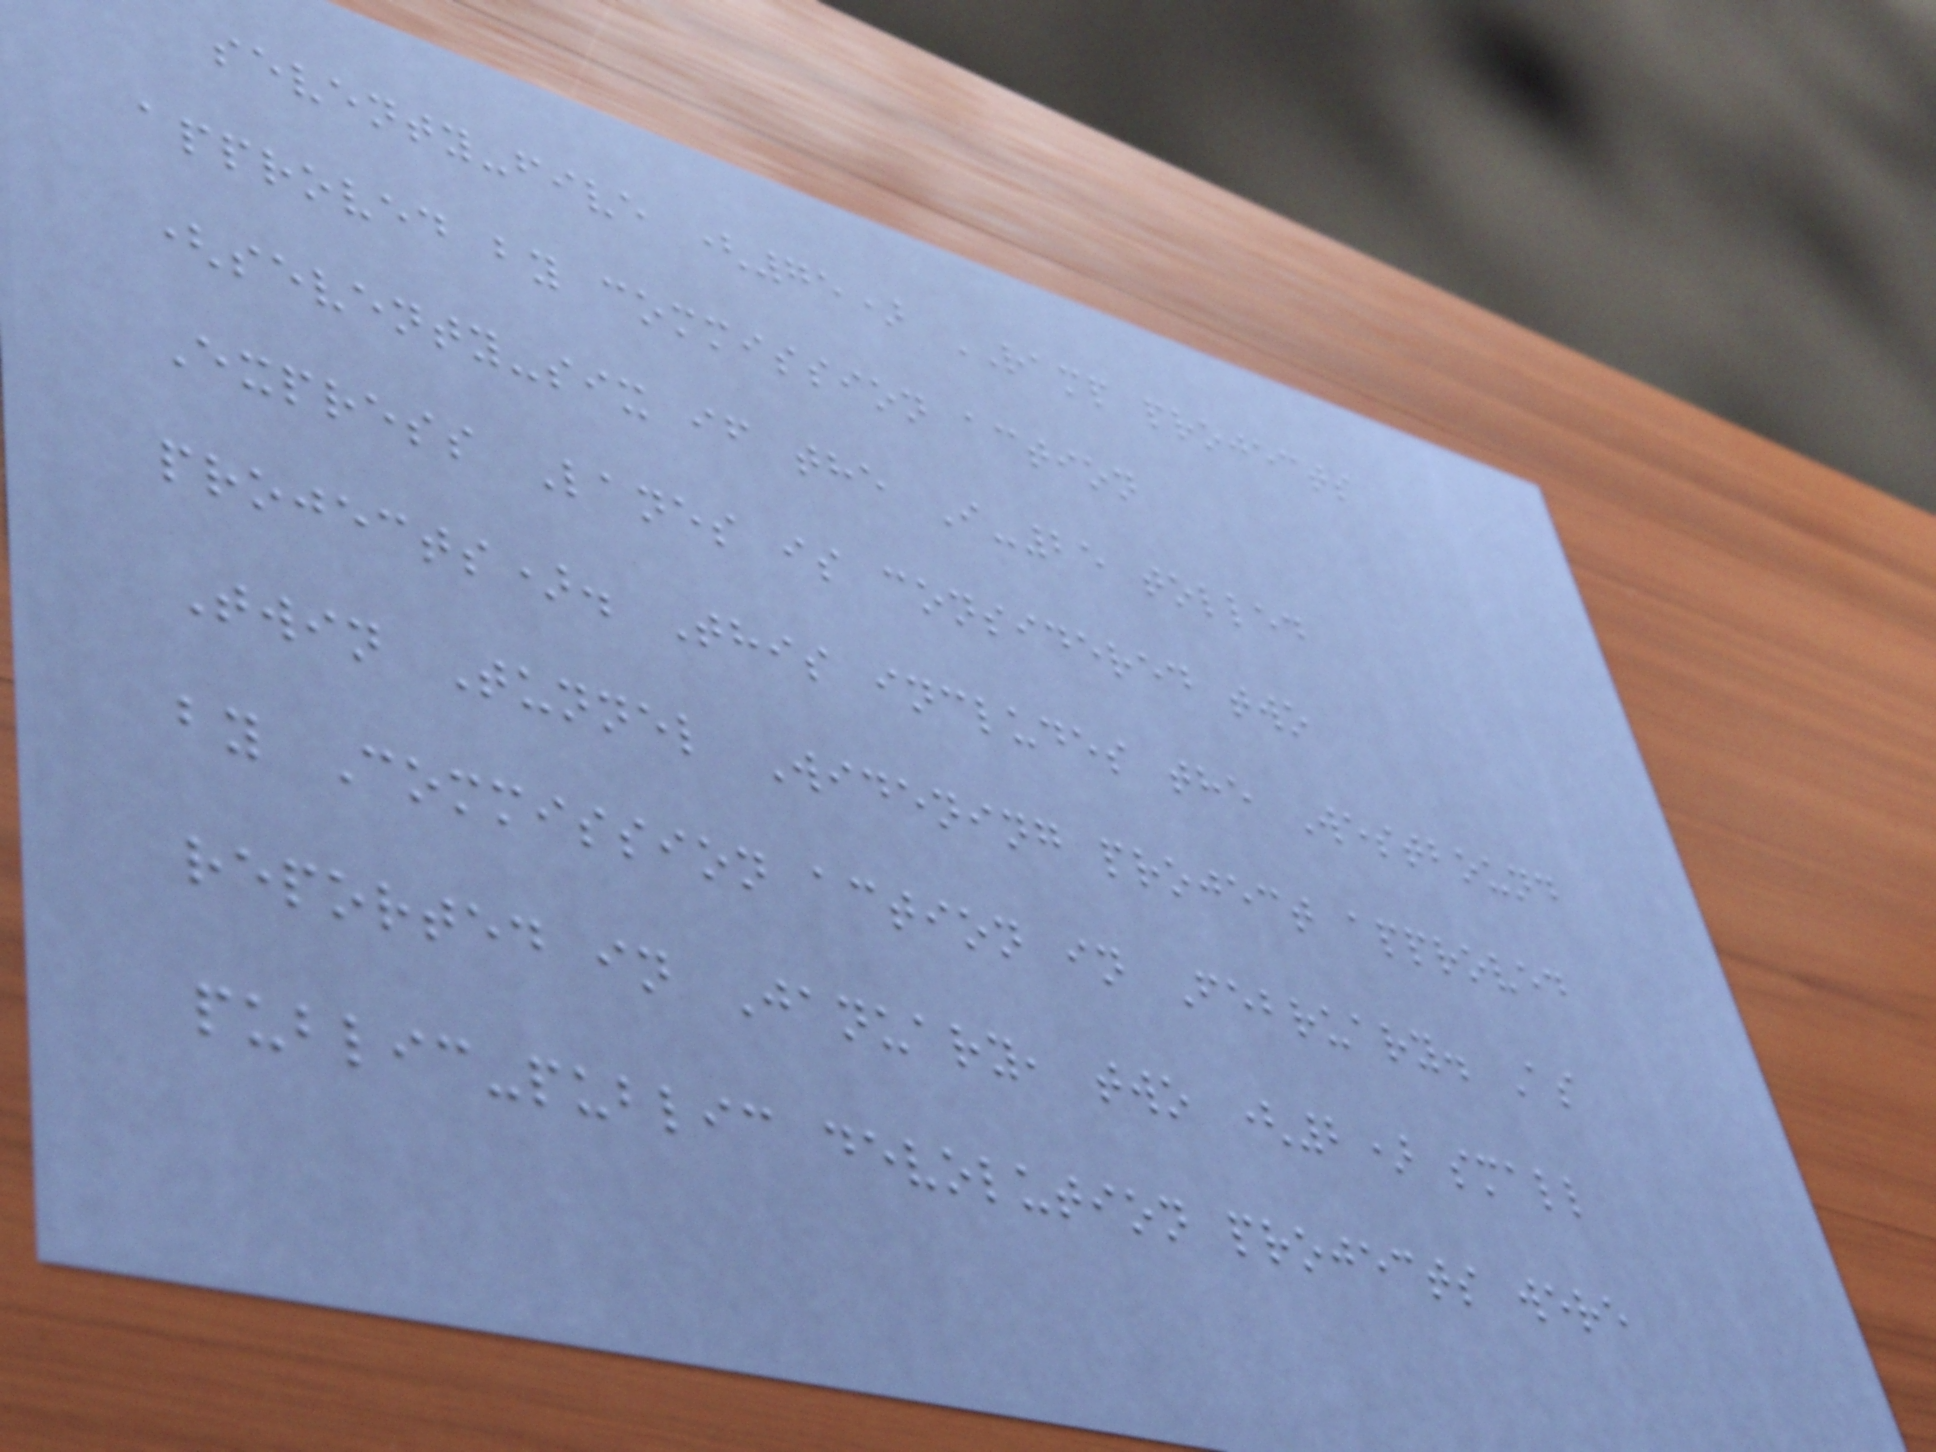seventy-five (75) RAMP projects
approved by commission action
(seventy-six if the I-25 tolled
Express Lanes is considered two
projects). This includes the Westbound
Twin Tunnel Widening project approved
by Commission action in February. As
reported in January, two (2) small
public-public devolution projects were
